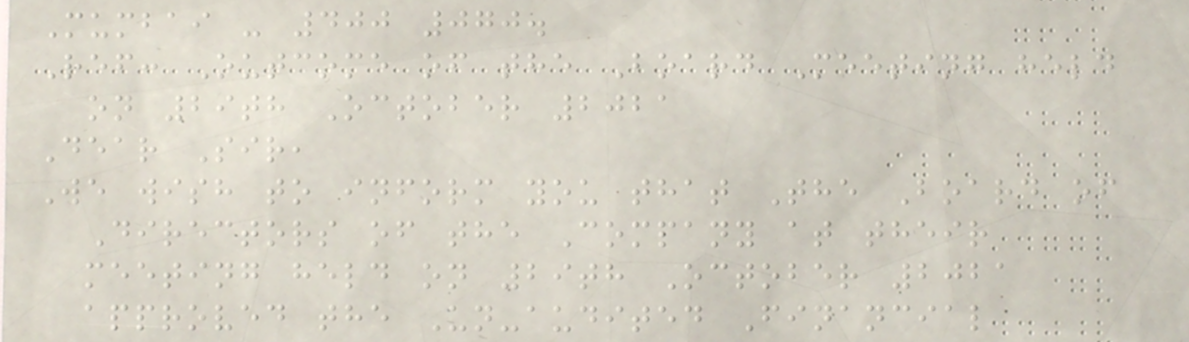Mumbai - 400 070.
Ref: Outcome of the Board Meeting held
on 29th October 2021
Dear Sir,
We wish to inform you that The Board of
Directors of the Company at their
meeting held on 29th October 2021
approved the Un-audited Financial
